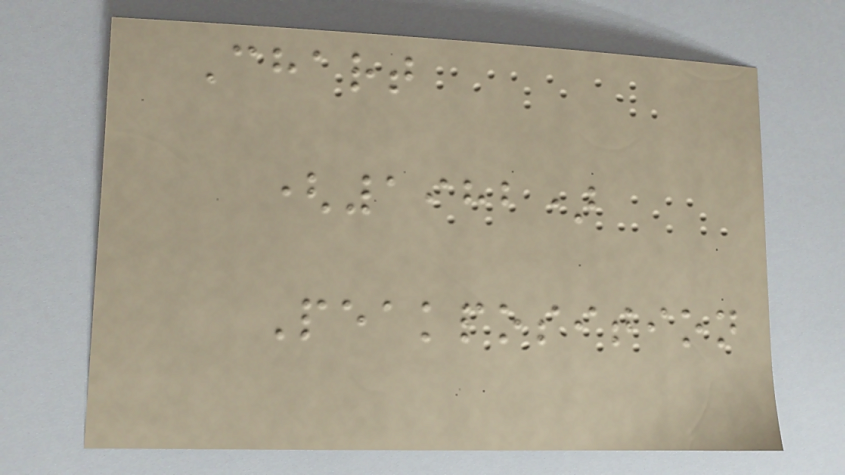Chart
(1982)
Peakposition
